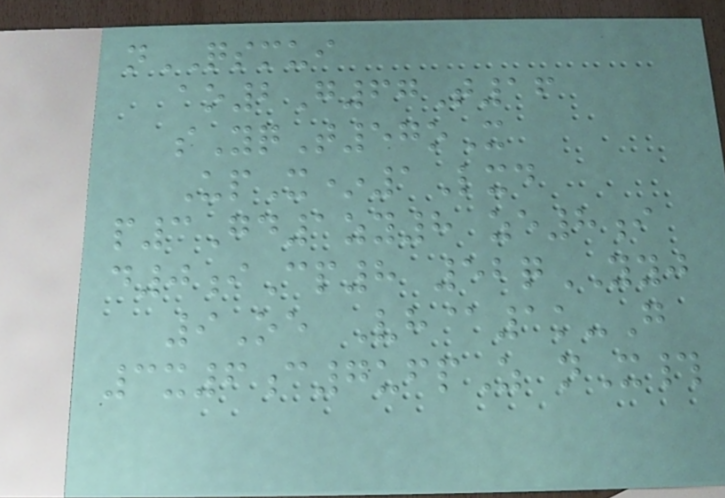nQSMUI
ao2G67T16
sYqT57oX
UpX*1Lxd
p3Gd1zy8 ze8i
d0iCp8 52qYYJ
9Oe Vh@1k-G
3x6c7ufpZ nX#
